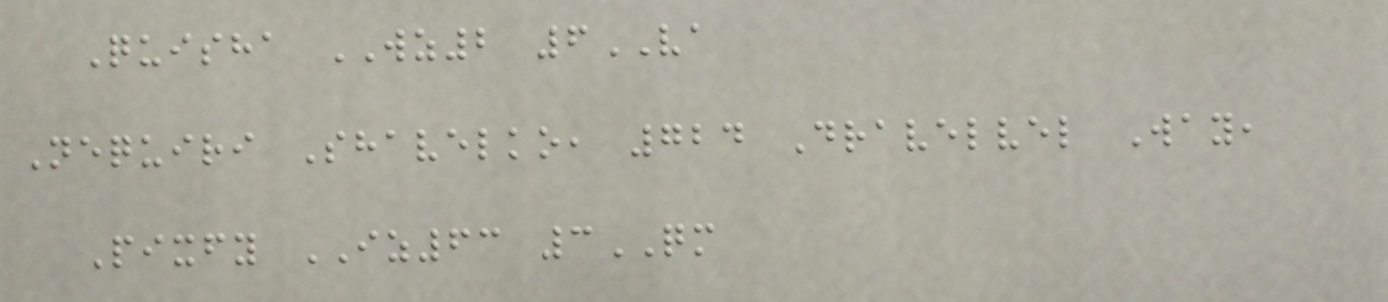Quisha WZ2 6VA
Nequiri Shavelko, 724 Dravelvel Way,
Pixfy IZ63 3QM
